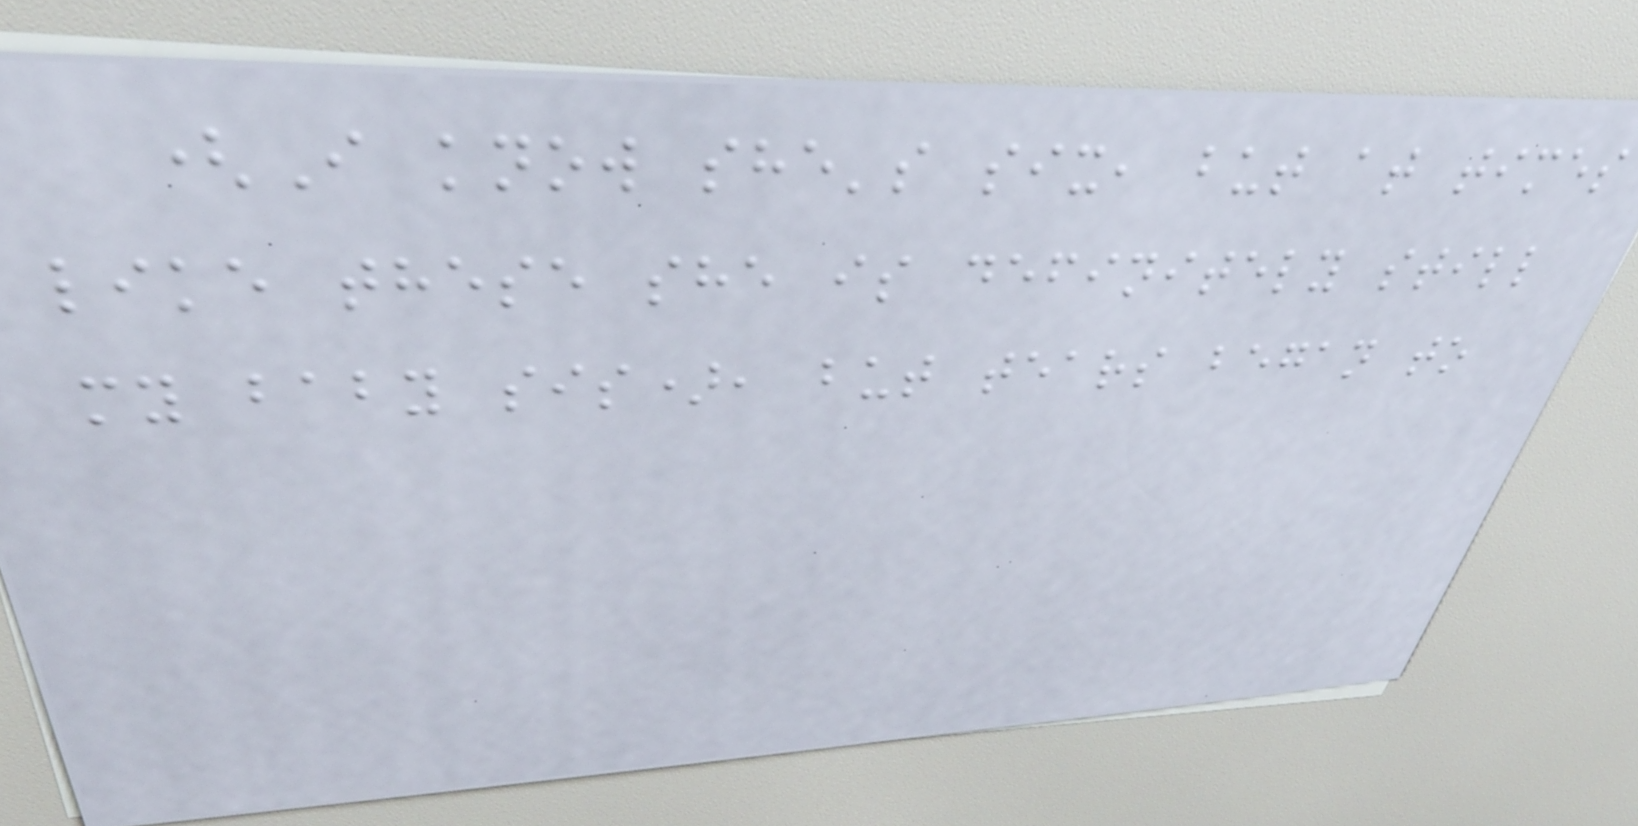(I know she's six, but at times
like these she is definitely still
my baby sis), but tears began to
